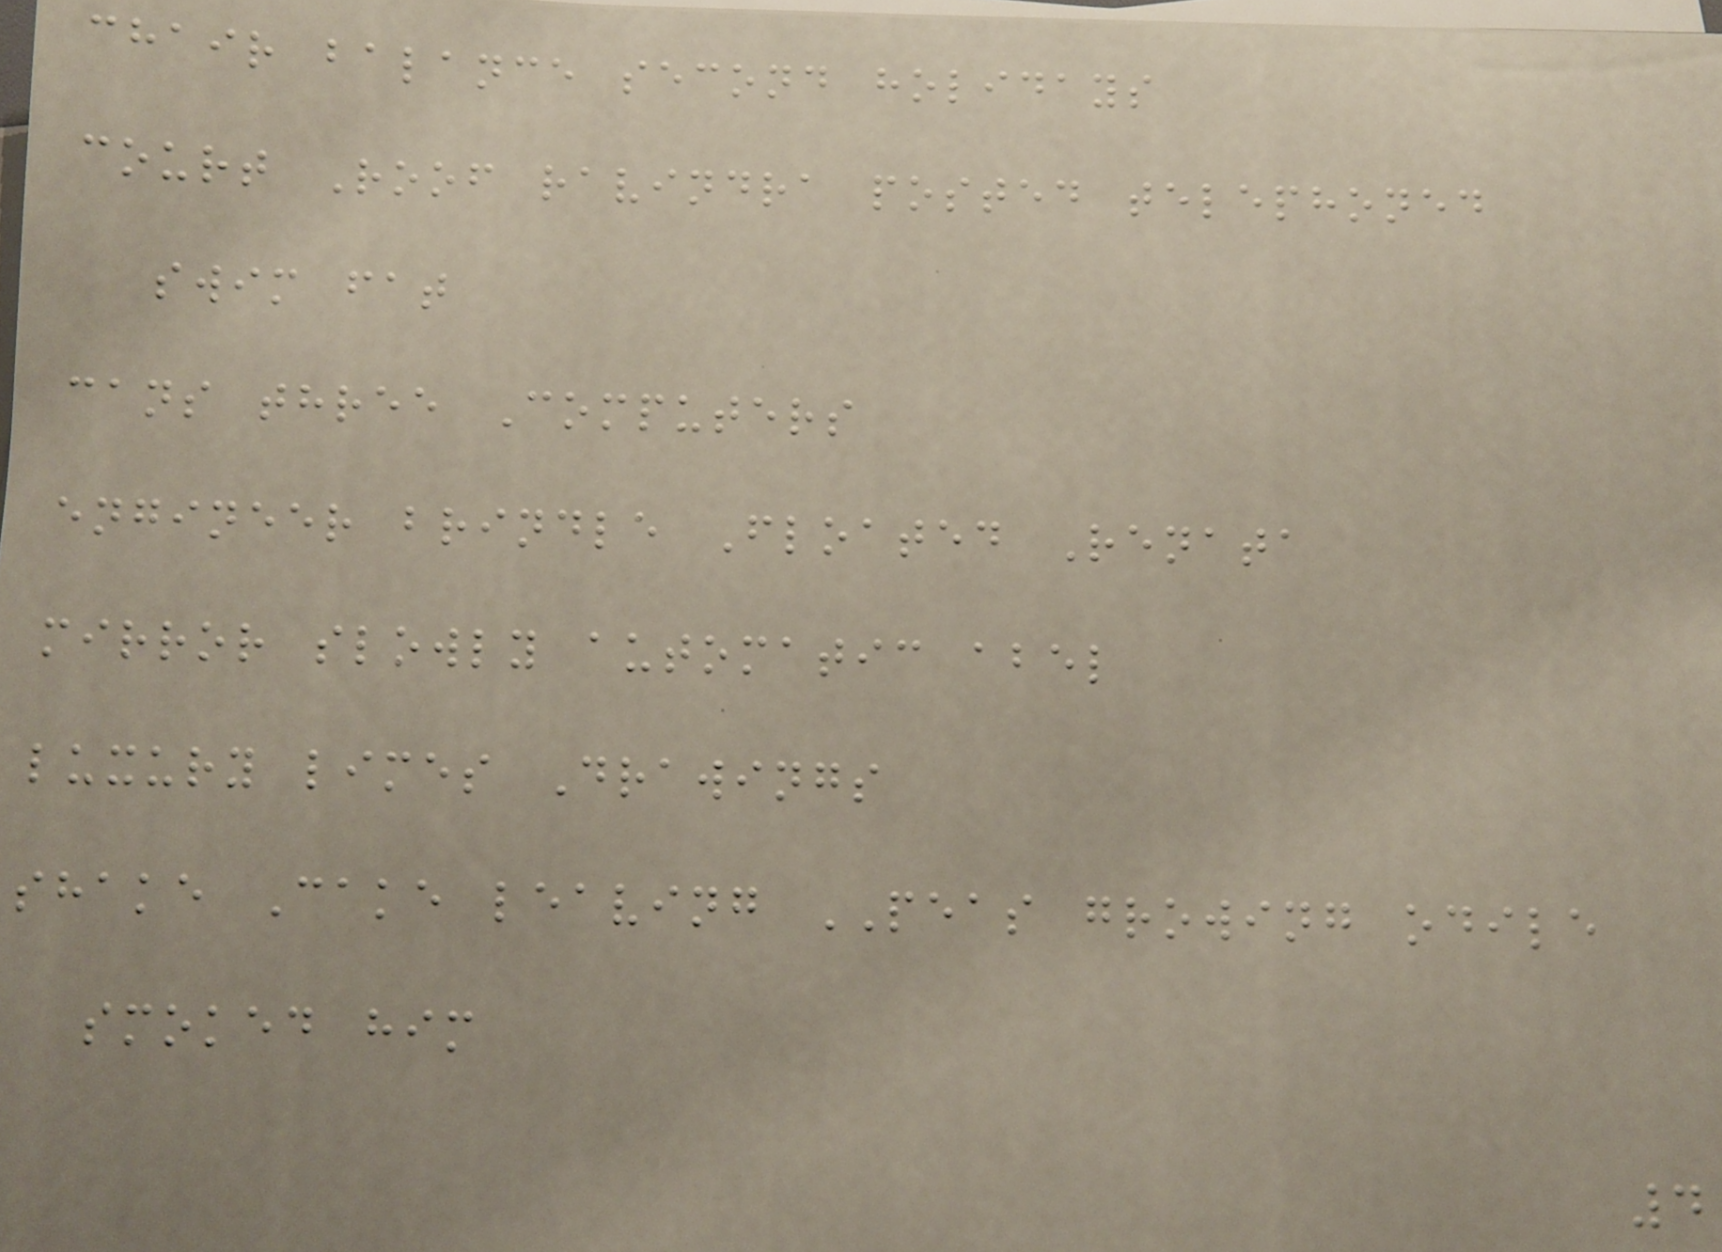chair balance second holidays
court Roof ravindra posted telephoned
swim fat
cans three Computers
engineer brindle Floated Renata
mirror slowly automatic abel
luxury limes Drawings
shake Cake leaving PEAS growing odile
smoked him
4
